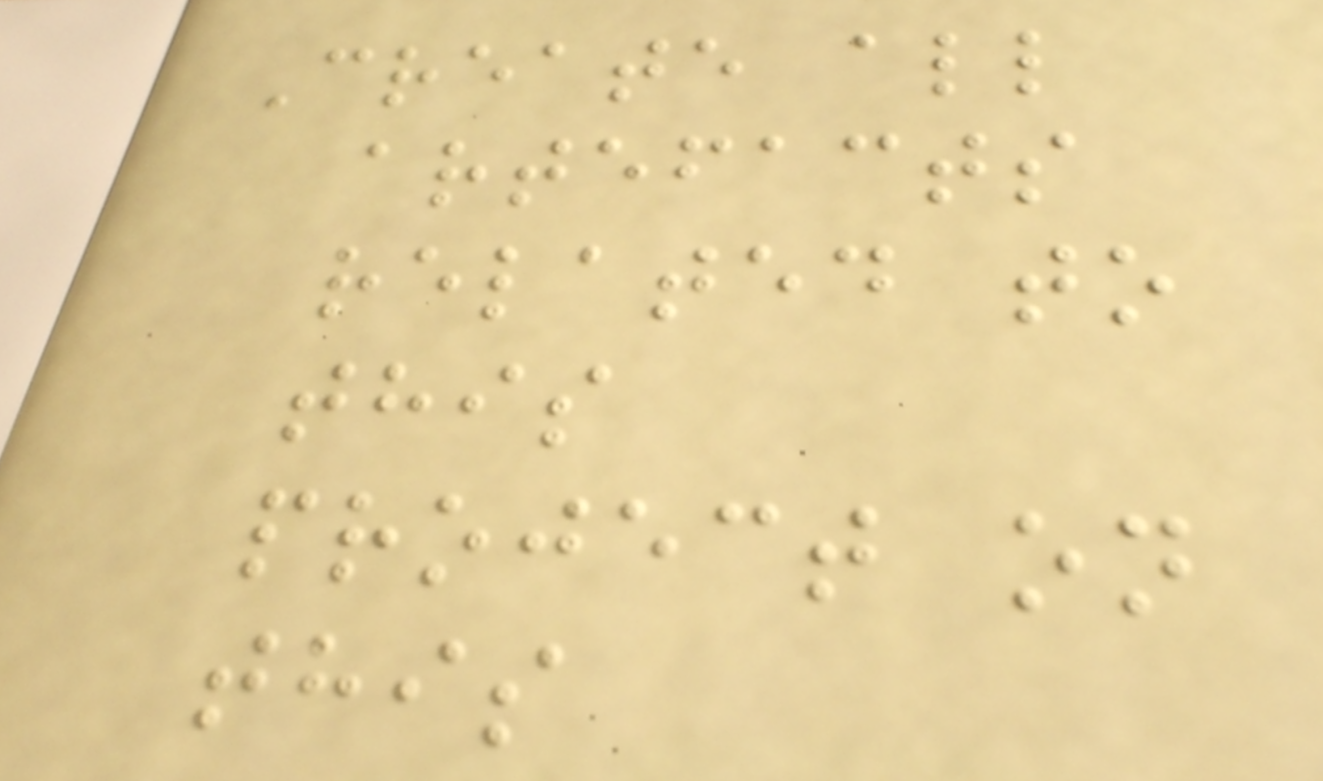Create all
artefacts
related to
this
project on
this
